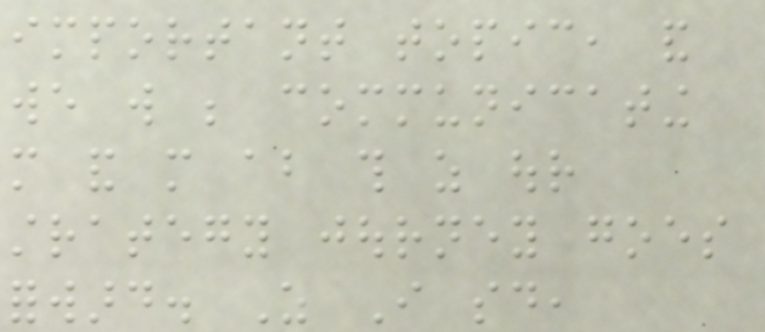important topic, and
we will be communicating
more and more about this as our
strategy journey goes
forward. As I said,
